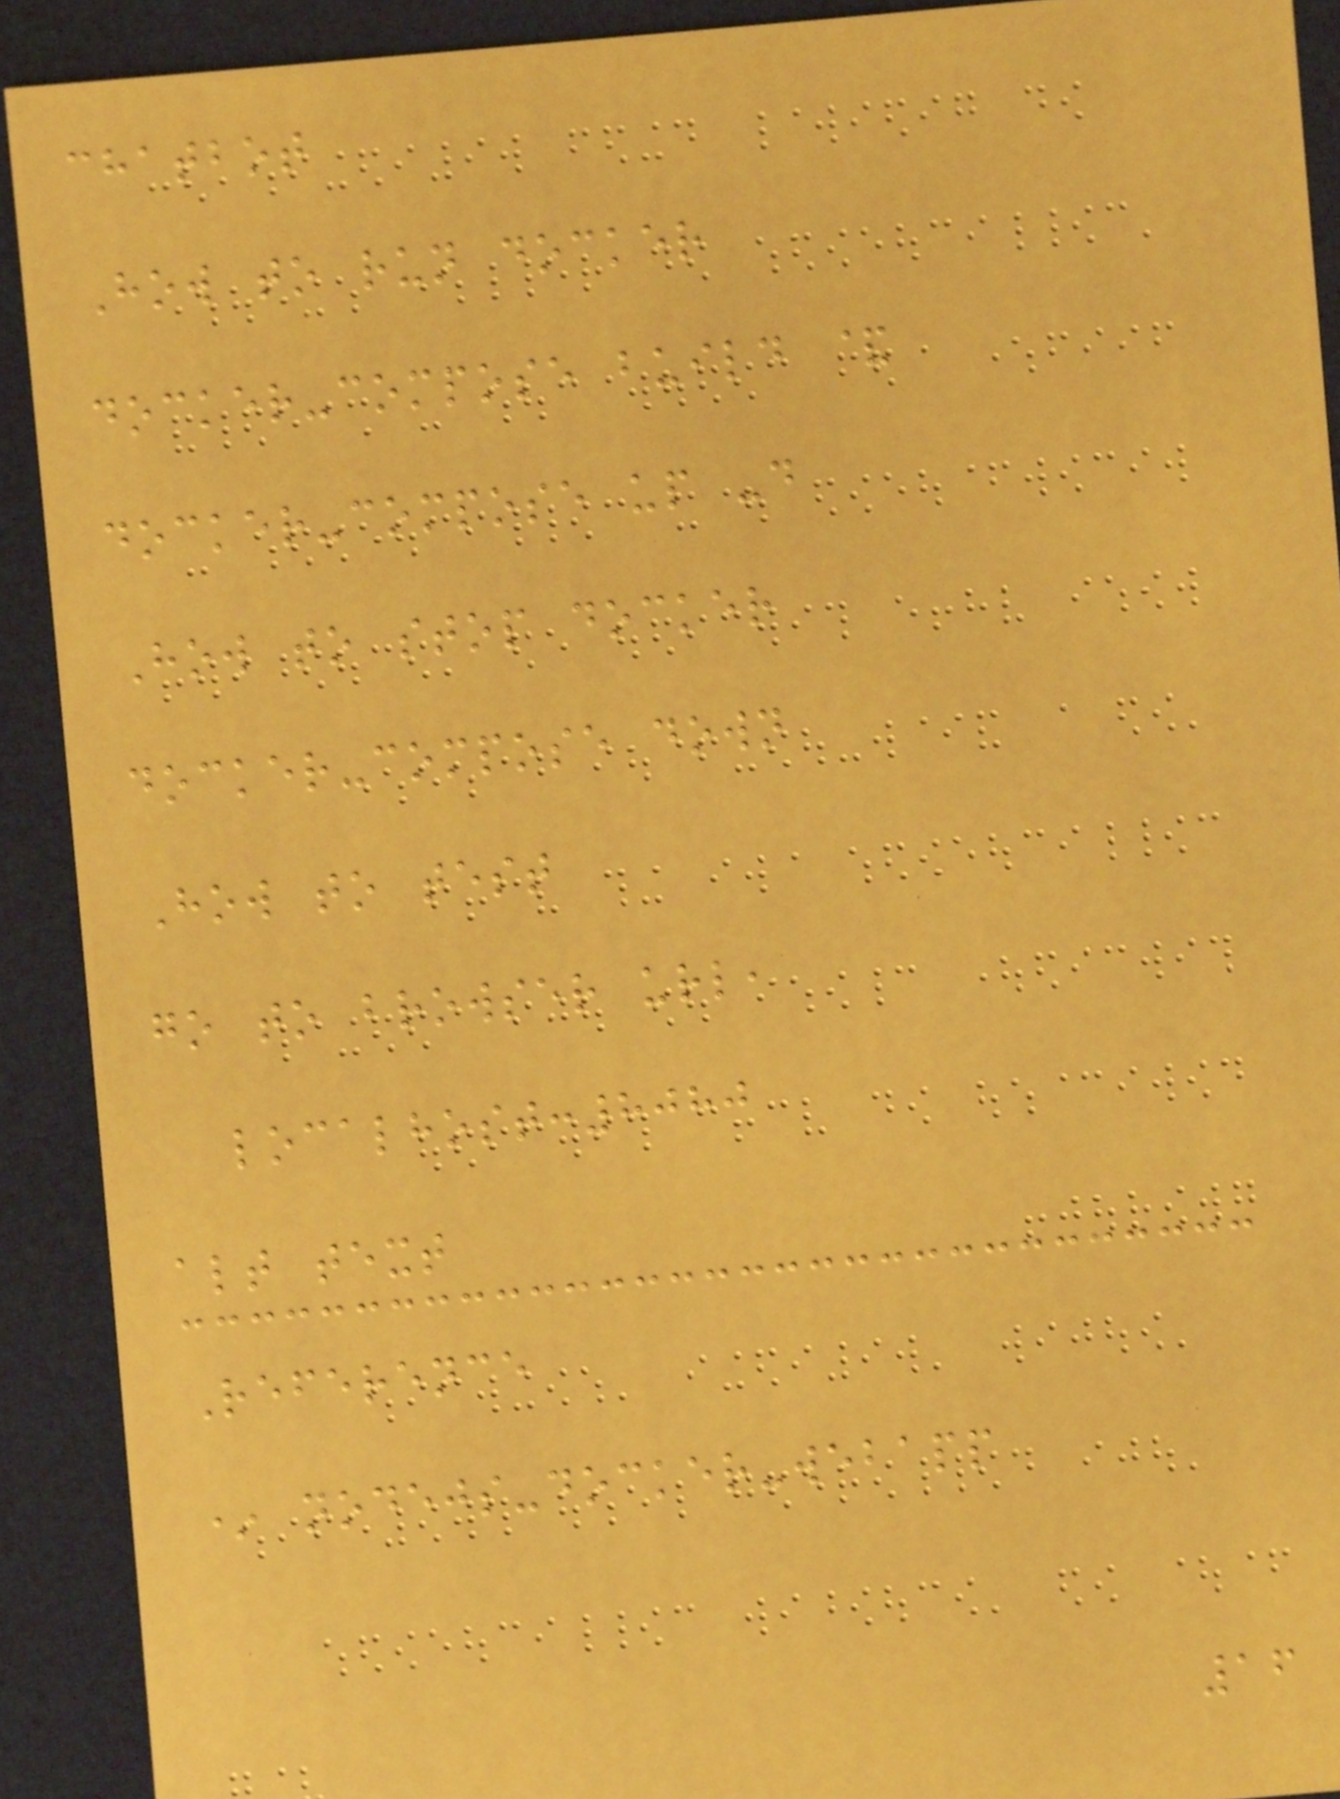chatbot
How to run docker
docker-compose build &
docker-compose up -d
How to stop docker
docker-compose down
How to test
go to browser url,
localhost:8080
alt text
Reference
* nodejs-docker-webapp
16
